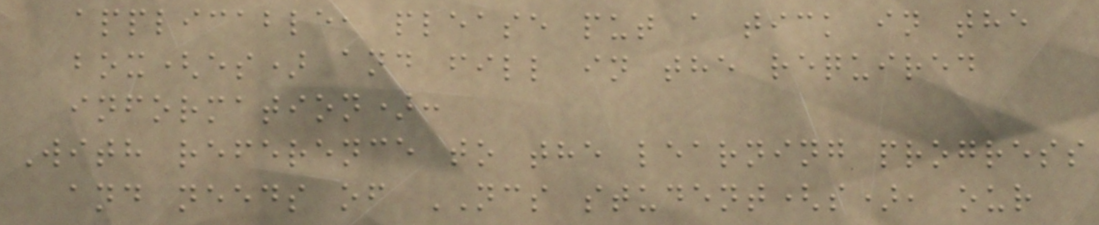applicable, please put a tick in the
box(es) and fill in the required
information):
With reference to the learning progress
and needs of NCS student(s), our
